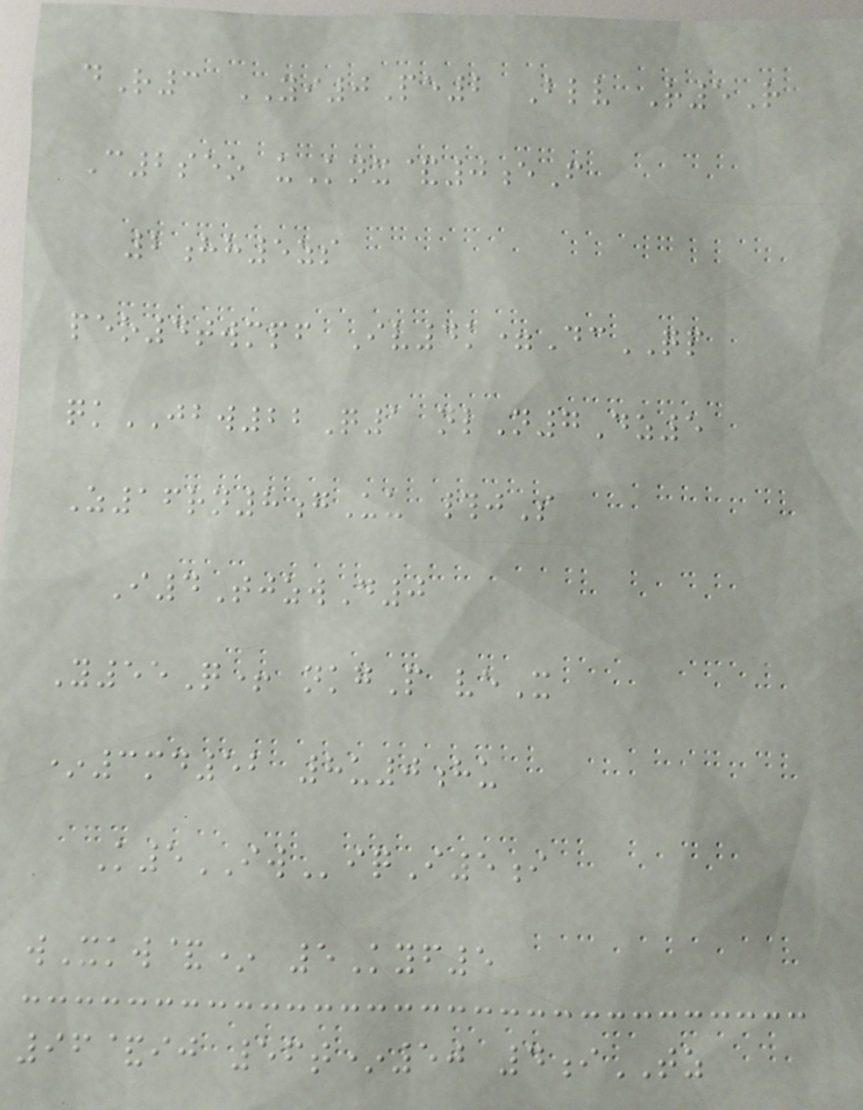dR3 YI0Pe2 Blv R5R
C2seo uKnx&0eF
2hh5zs
peo4twmpf Iv4k=DcQP
qkJBW22Q1 nlN7Dz5
Z16rn8gUu #jS
I4TjzwD0
Y55Q+ nkgP veX
*3md52 8u0hu
K5IWiqI5i
wXkw&* 5Kyf5
96&ij 56t*50 4iTZ
